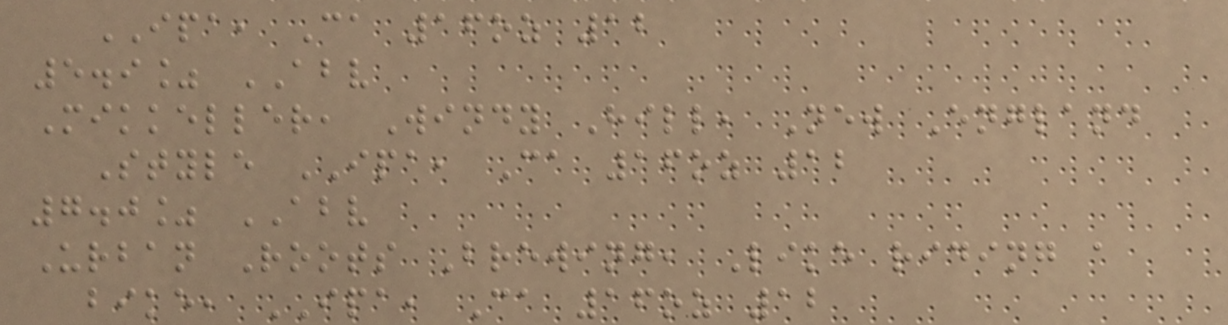IPA, Ca 16oz 12
5.9% ABV
Mikkeller, Windy Hill, New England
Style IPA, Ca 16oz 12
7.0% ABV
Urban Roots Brewing, Like riding a
bike, IPA, Ca 16oz 12
